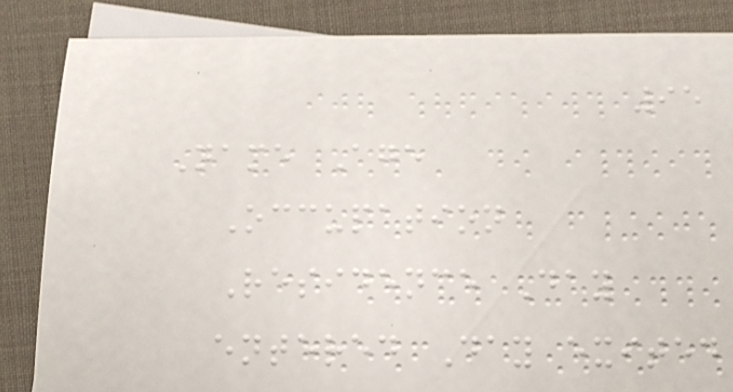95
Name Age
Occupation
Residence Day
entered Day exited
